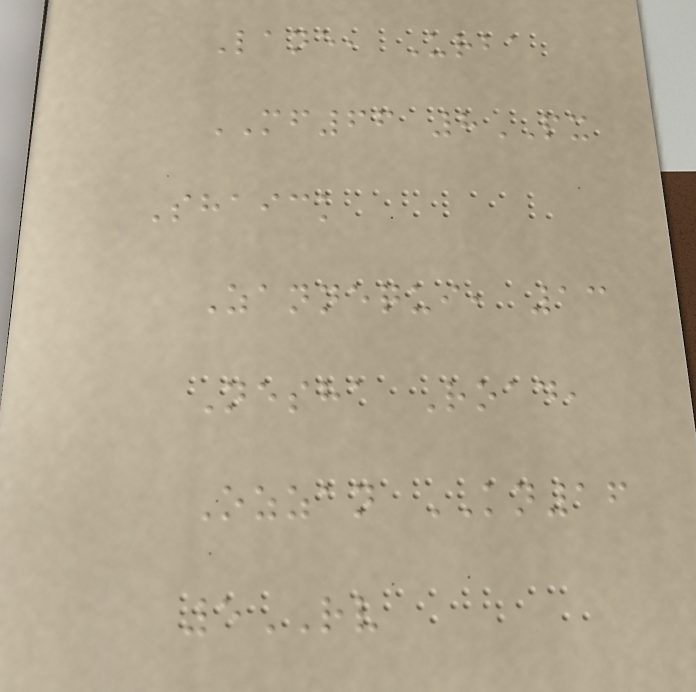Lane, Urba
MF66 8PX
Shaick
Zannequi, 13
Nesha Road,
Ozzan KN16
5RV
